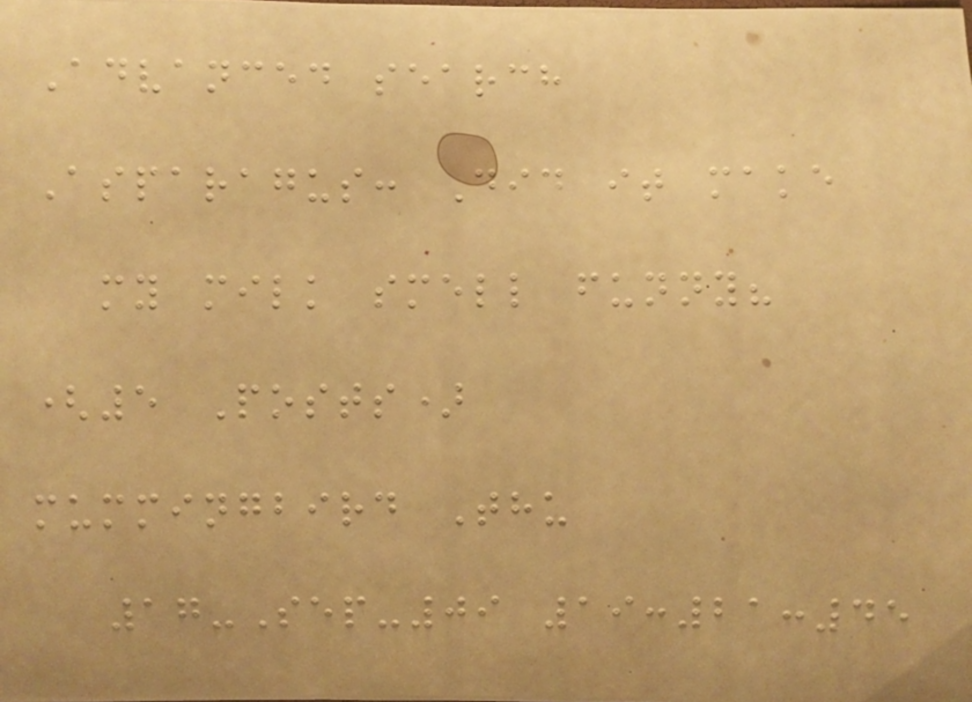Advanced search
Asparagus: Did it make
my milk smell funny?
(5 Posts)
mummingbird Thu
17-Sep-09 19:21:45
